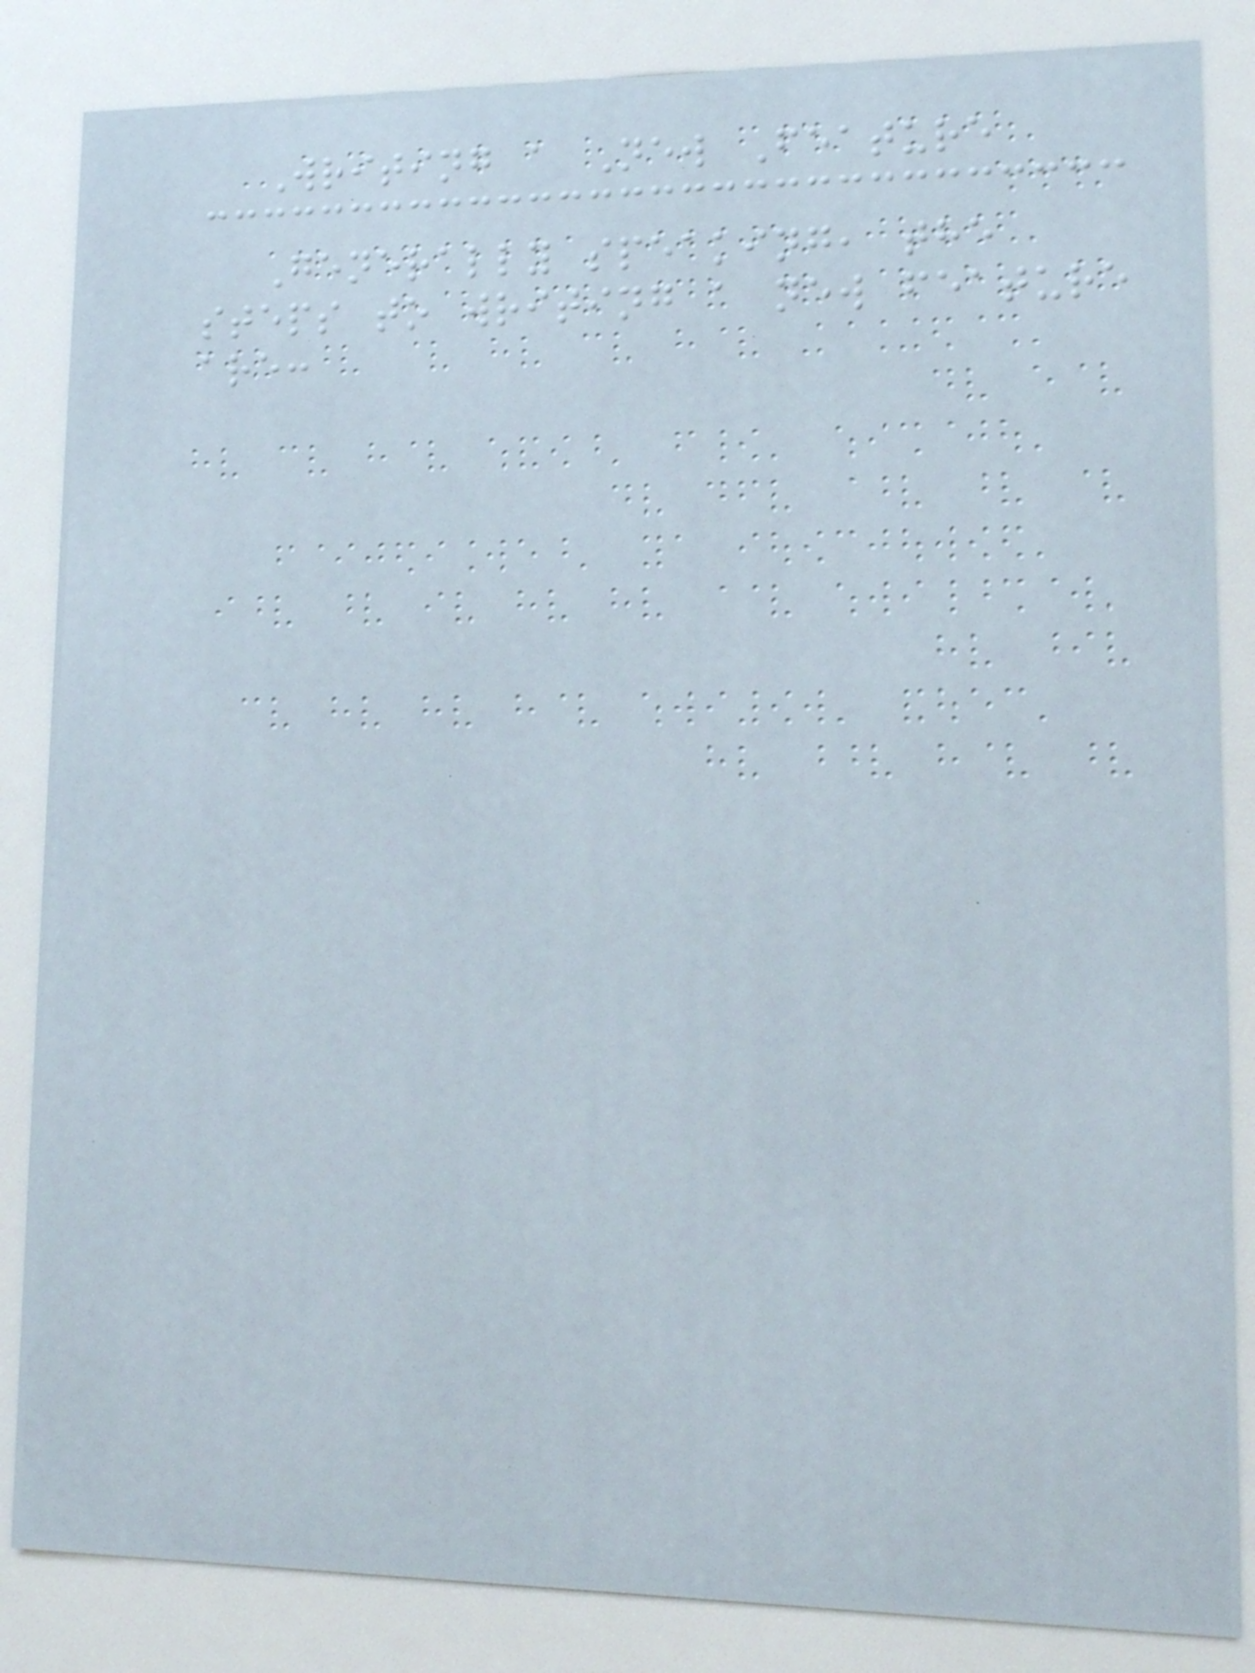Writing a New Feature
Generally speaking, the
steps to writing a new feature
are:
